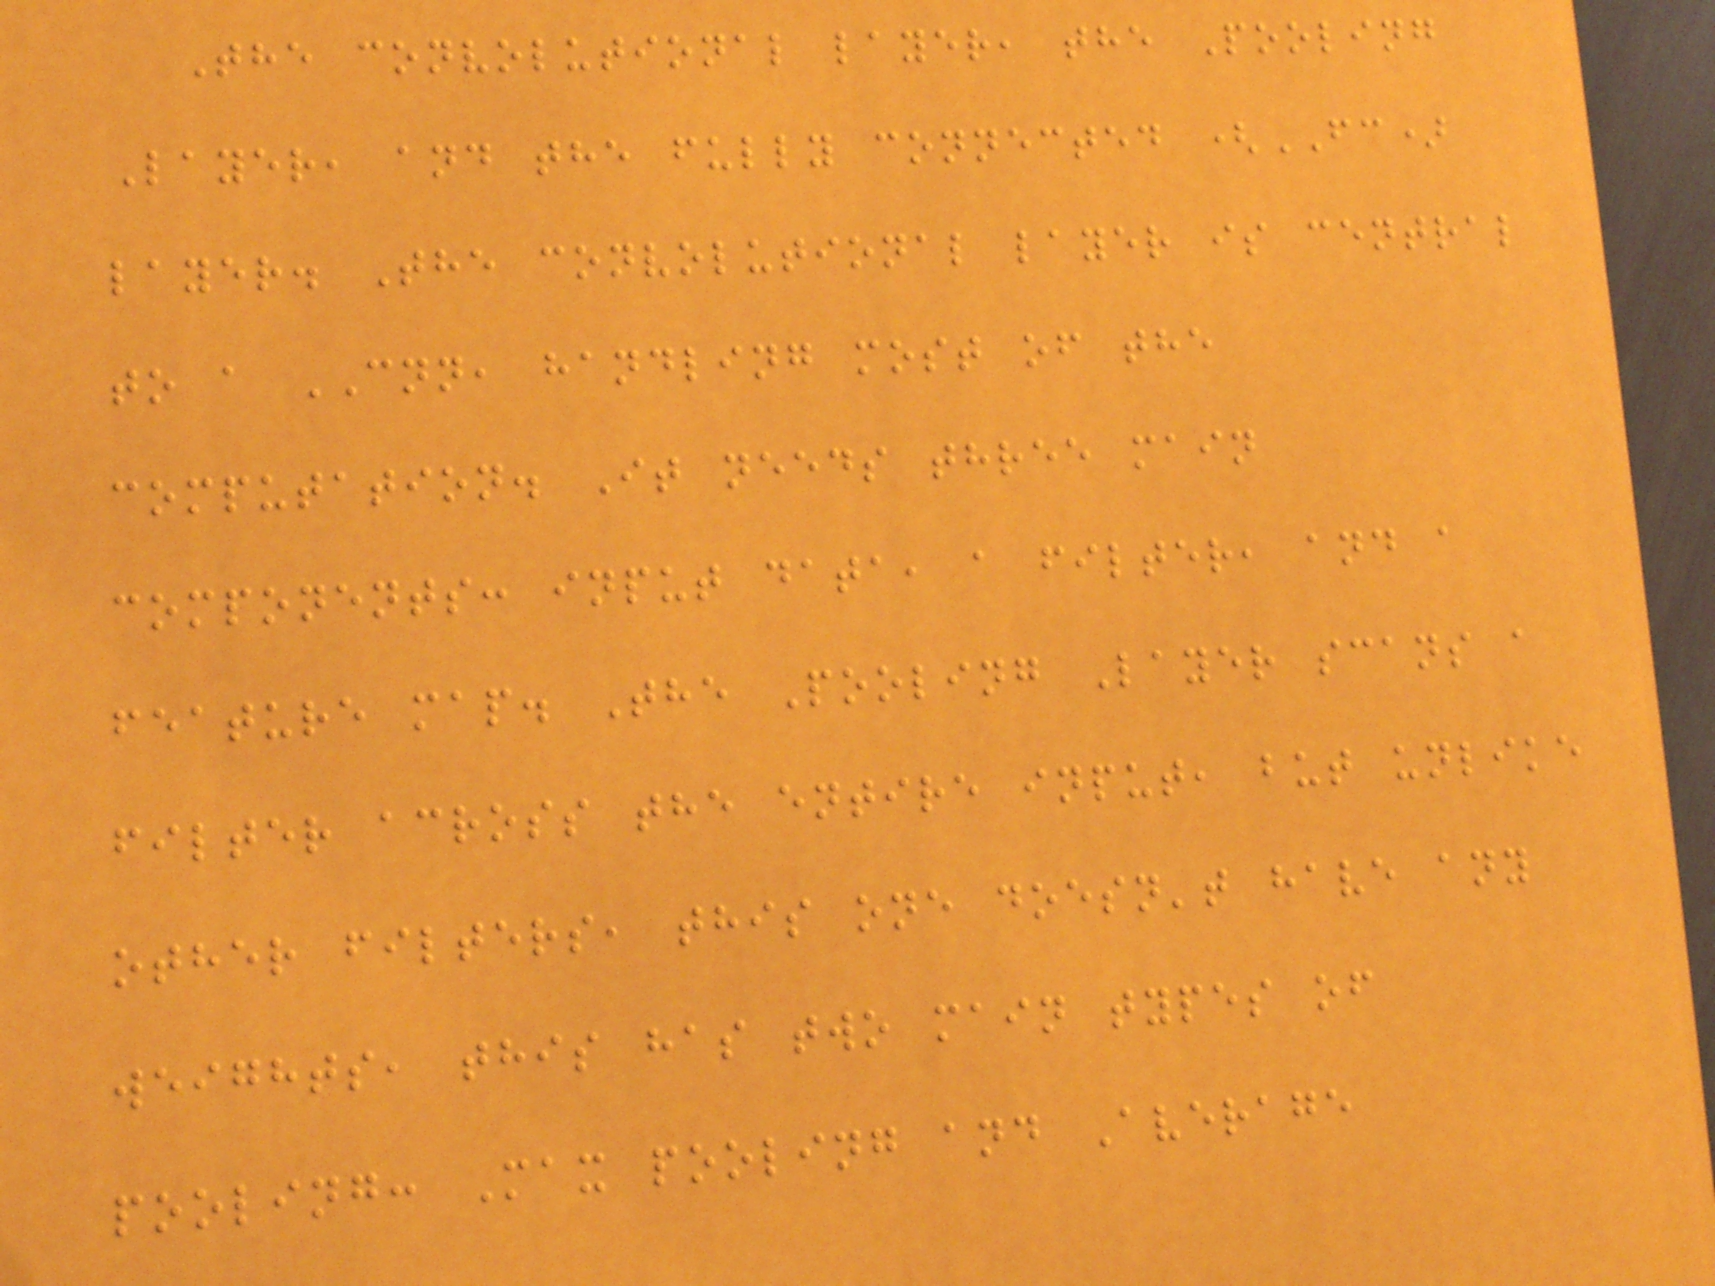The convolutional layer, the Pooling
Layer, and the fully connected (FC)
layer. The convolutional layer is central
to a CNN, handling most of the
computation. It needs three main
components: input data, a filter, and a
feature map. The Pooling Layer scans a
filter across the entire input, but unlike
other filters, this one doesn't have any
weights, this has two main types of
pooling: Max pooling and Average
